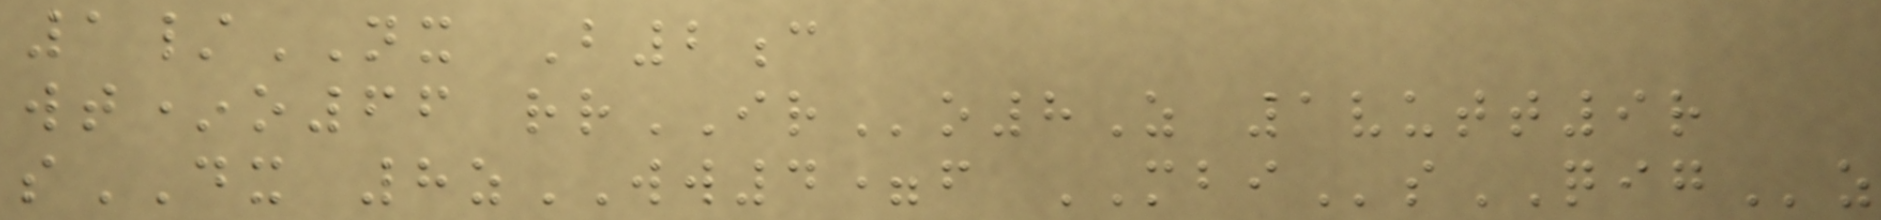1/NX B2c
wt*o66 rrIRo8Z 1vutt9r
sDX 8zWW4=f MBIsQIGz
